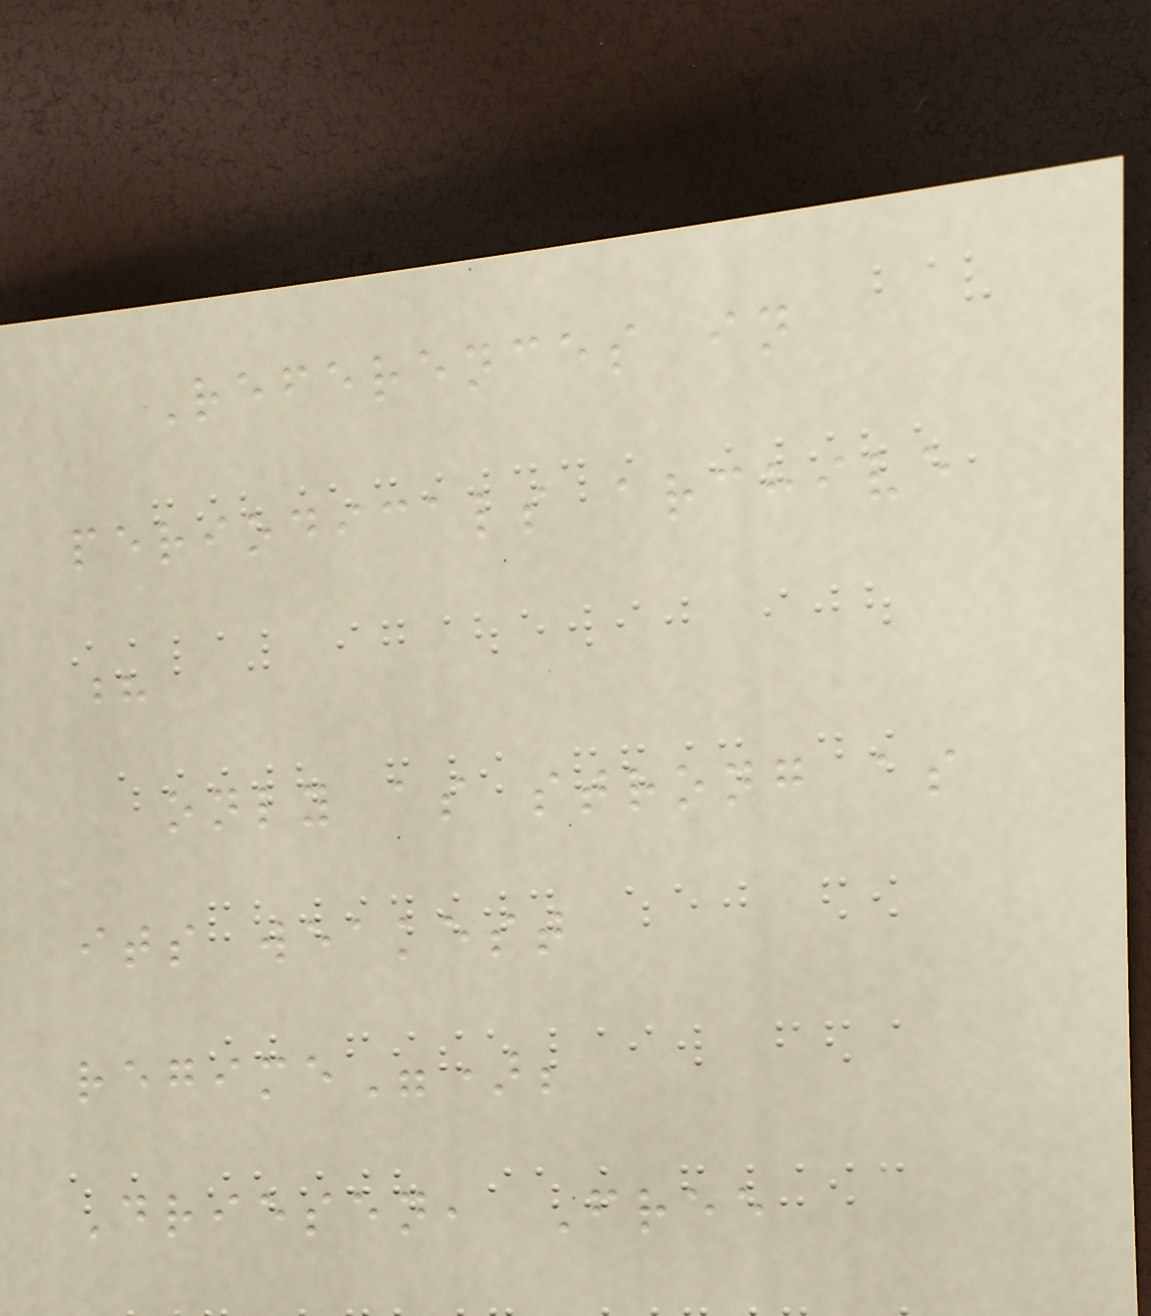References in
periodicals archive
?
only as strong as
its weakest
regime");
Driesen, Free
